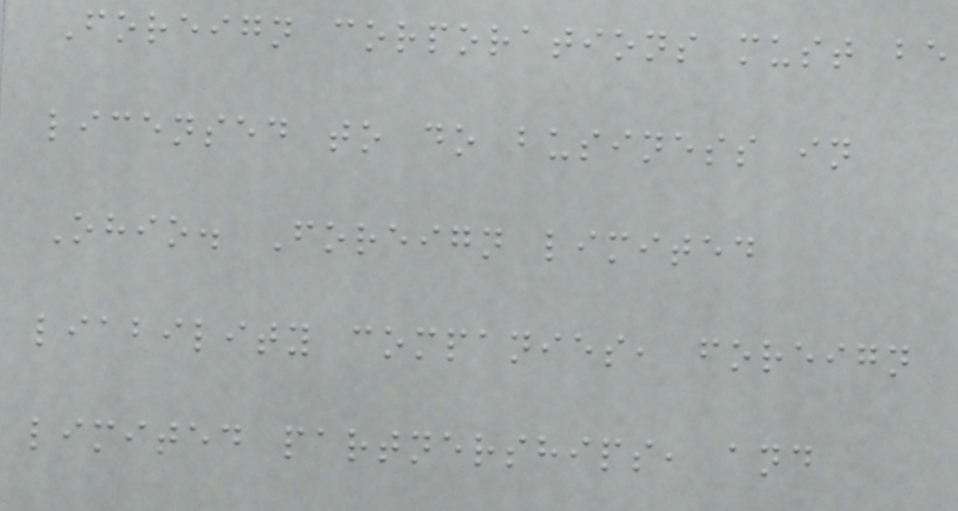Foreign corporations must be
licensed to do business in
Ohio. Foreign limited
liability companies, foreign
limited partnerships, and
